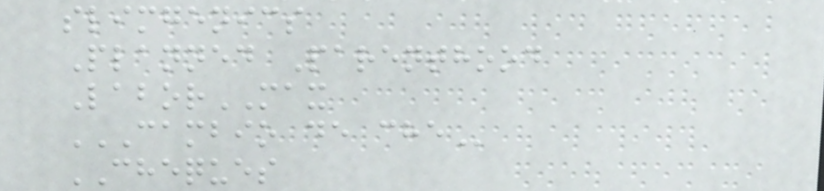slimgenics
Planned Parenthood
LaborMAX
CAMBIO DE CHE
CHEQUES
